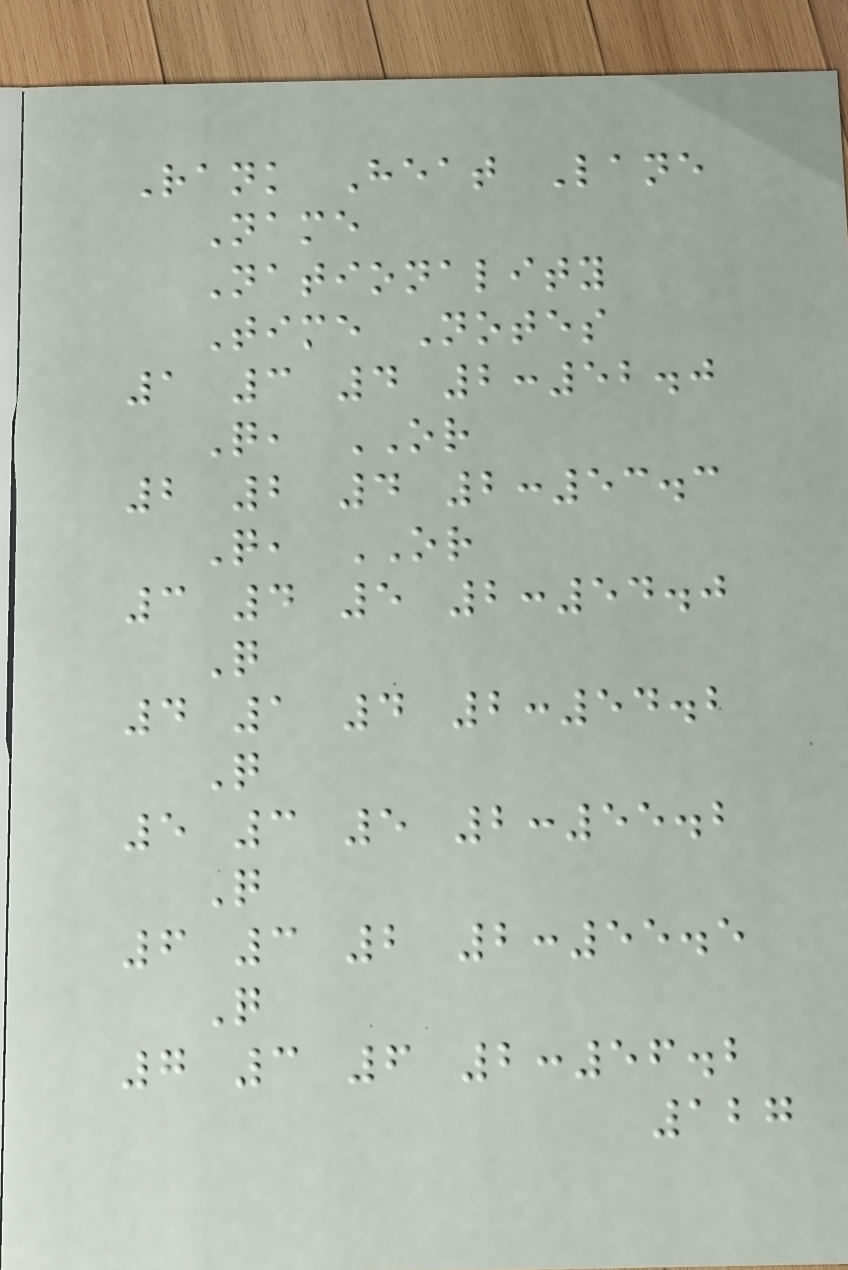Rank Heat Lane
Name
Nationality
Time Notes
1 3 4 2:52.0
Q, OR
2 2 4 2:53.3
Q, OR
3 4 5 2:54.0
Q
4 1 4 2:54.2
Q
5 3 5 2:55.2
Q
6 3 2 2:55.5
Q
7 3 6 2:56.2
127
